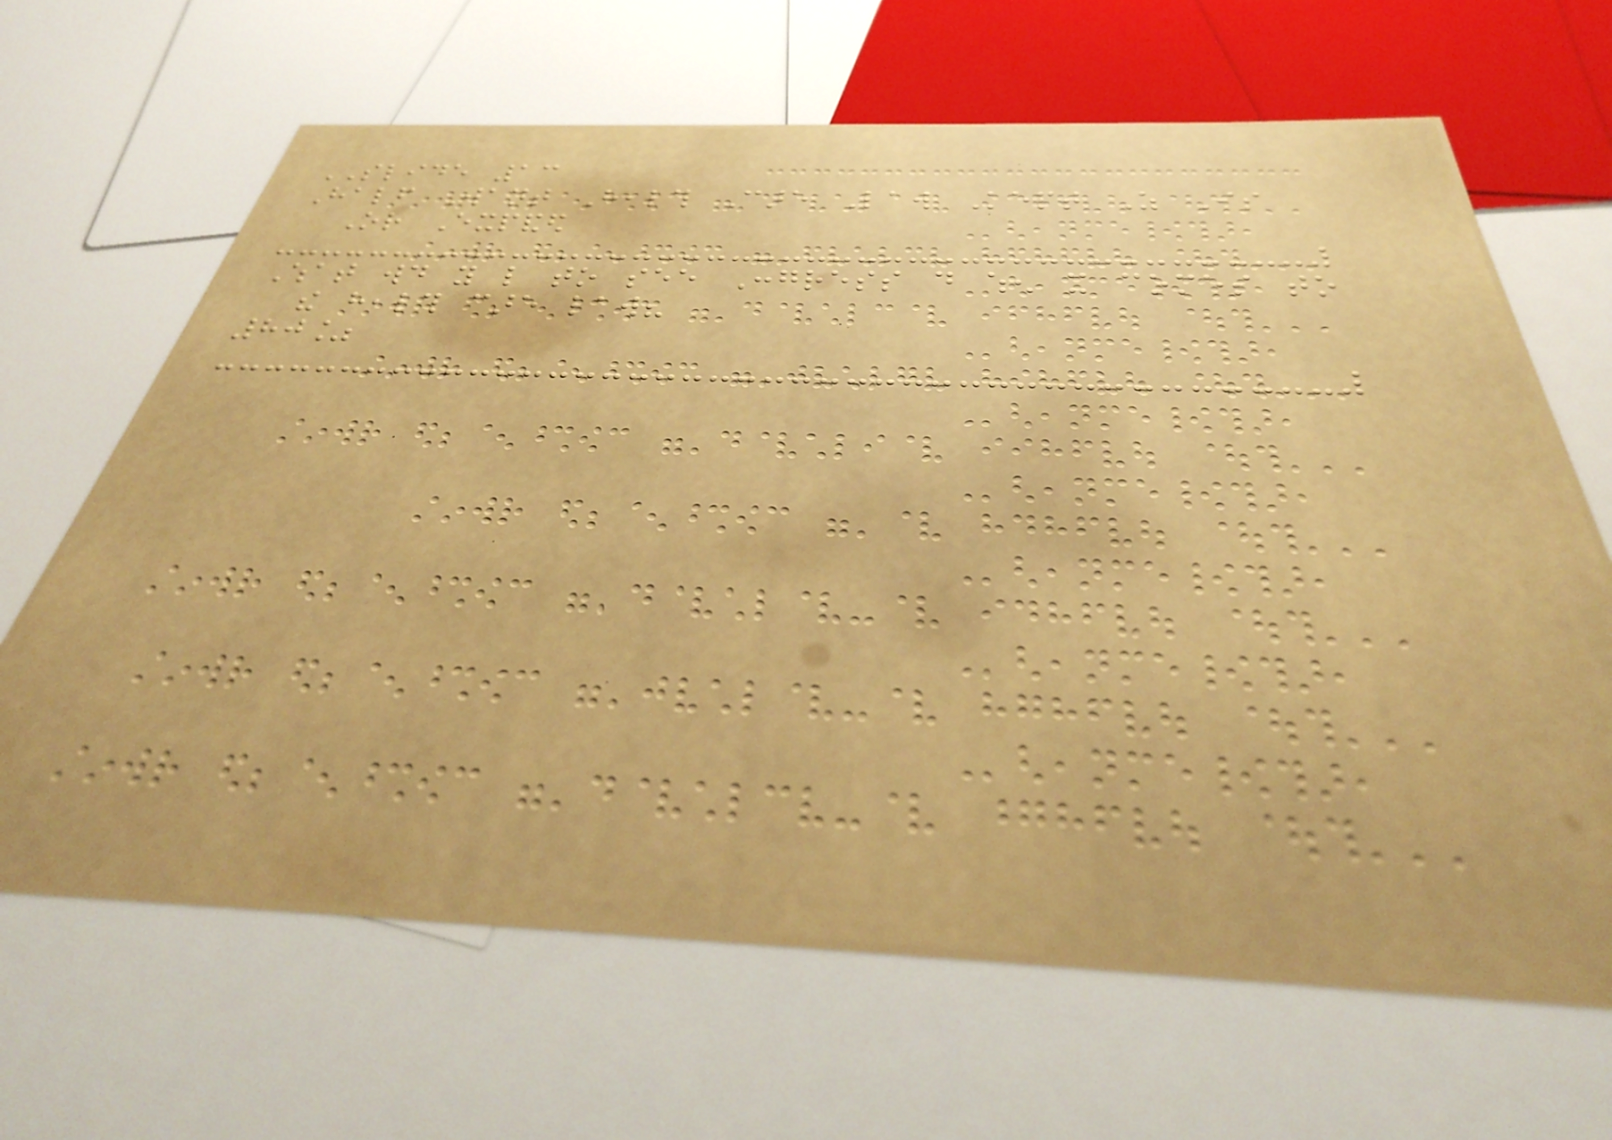SLIDE 13
Half Want Health Care Law Kept As Is
Or Expanded
What would you like to see Congress do when it comes to
the health care law?
80%
